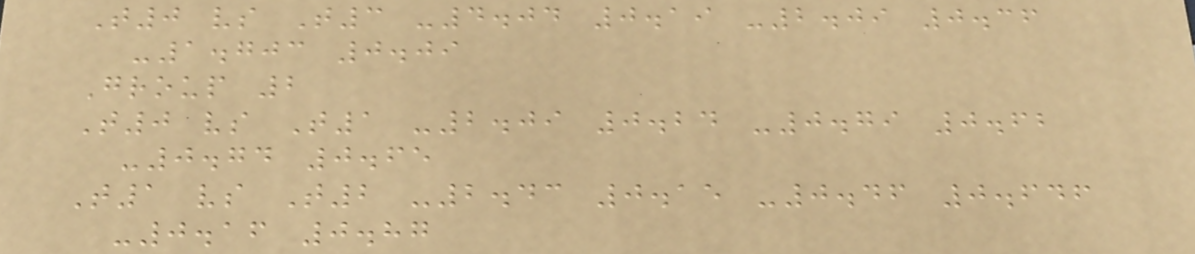T0 vs T3 -4.04 0.19 -2.09 0.36
-1.703 0.09
Group 2
T0 vs T1 -2.09 0.24 -0.79 0.62
-0.74 0.65
T1 vs T2 -2.43 0.15 -0.46 0.646
-0.16 0.87
